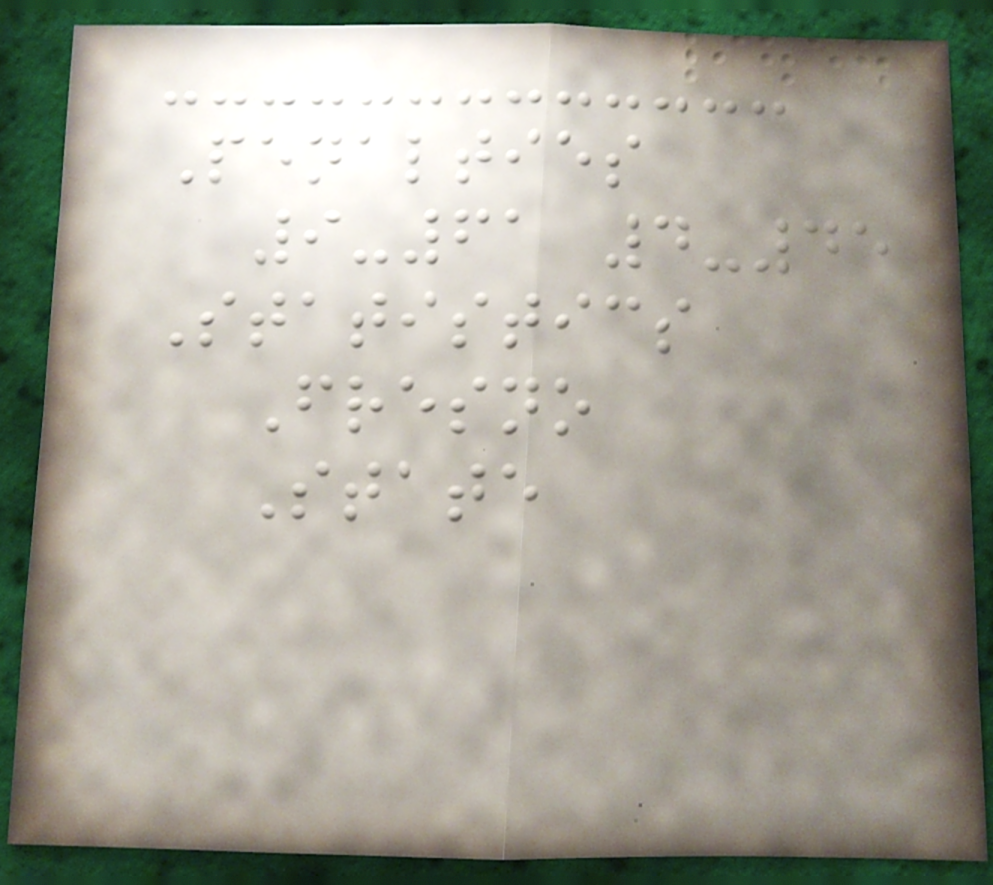Penalties
9-61 4-45
Statistics
Fresno
State
